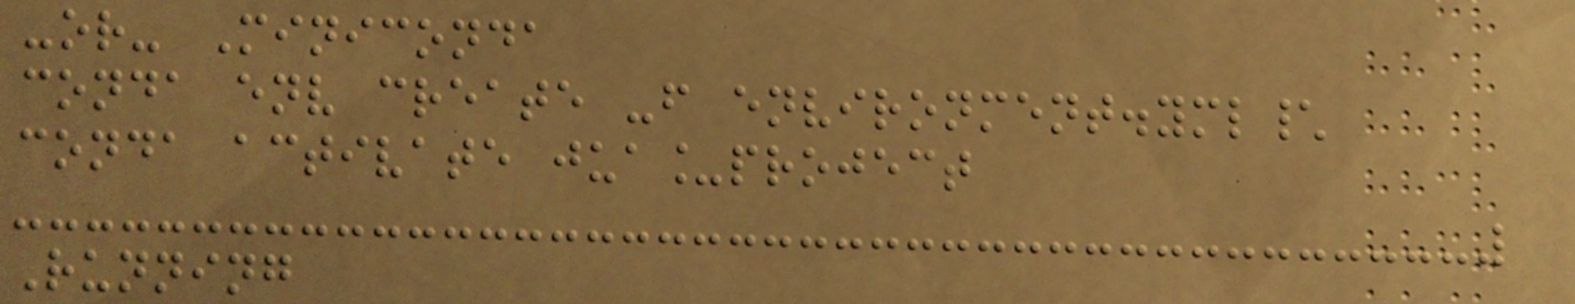-or- Miniconda
conda env create -f environment.yml\
conda activate jua_project
Running
